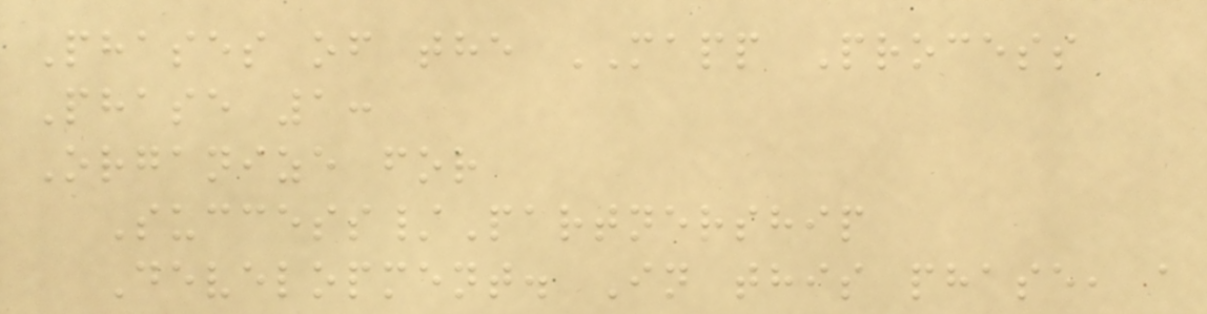Phases of the MAPP Process
Phase 1:
Organize for
Success/Partnership
Development. In this phase, a
